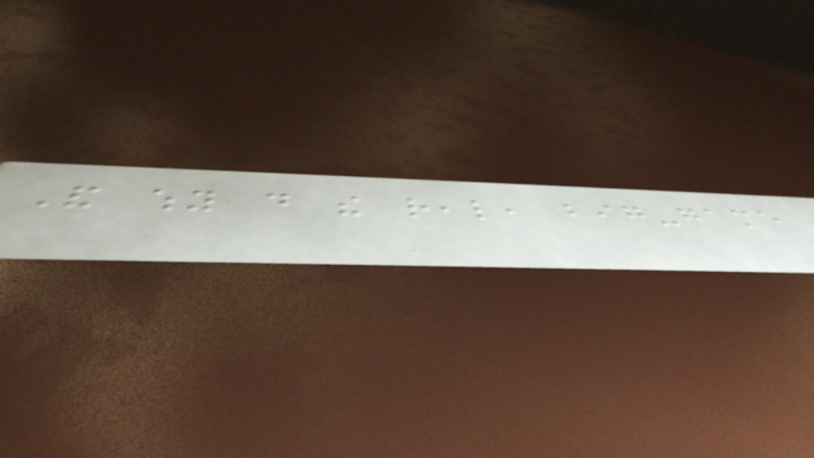And why do the real, big-game
